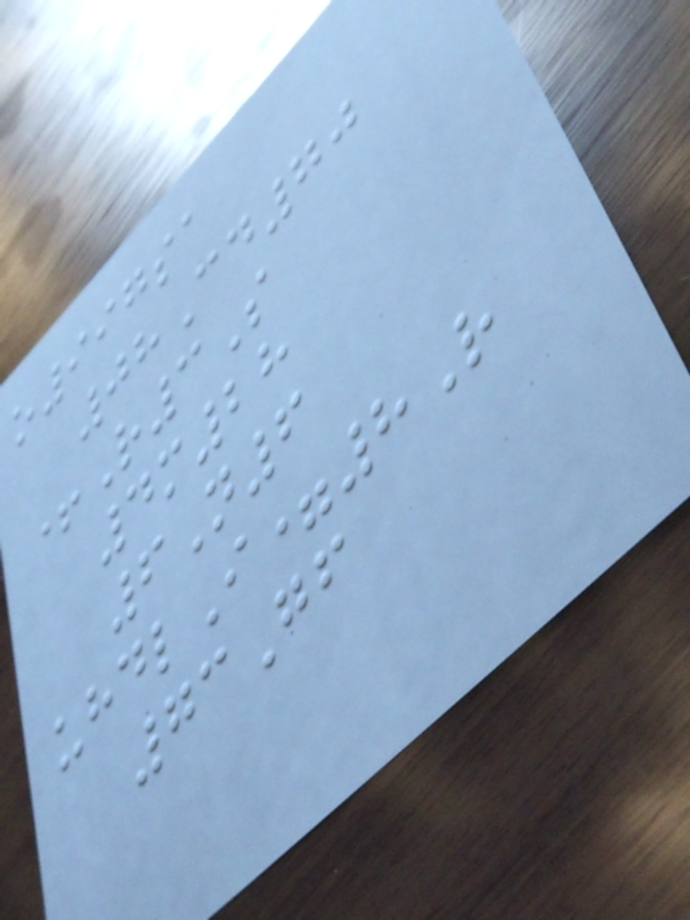o997sa
08Cd70
+R3S
4m28
6N6
uhdlI=8R
73Gf
